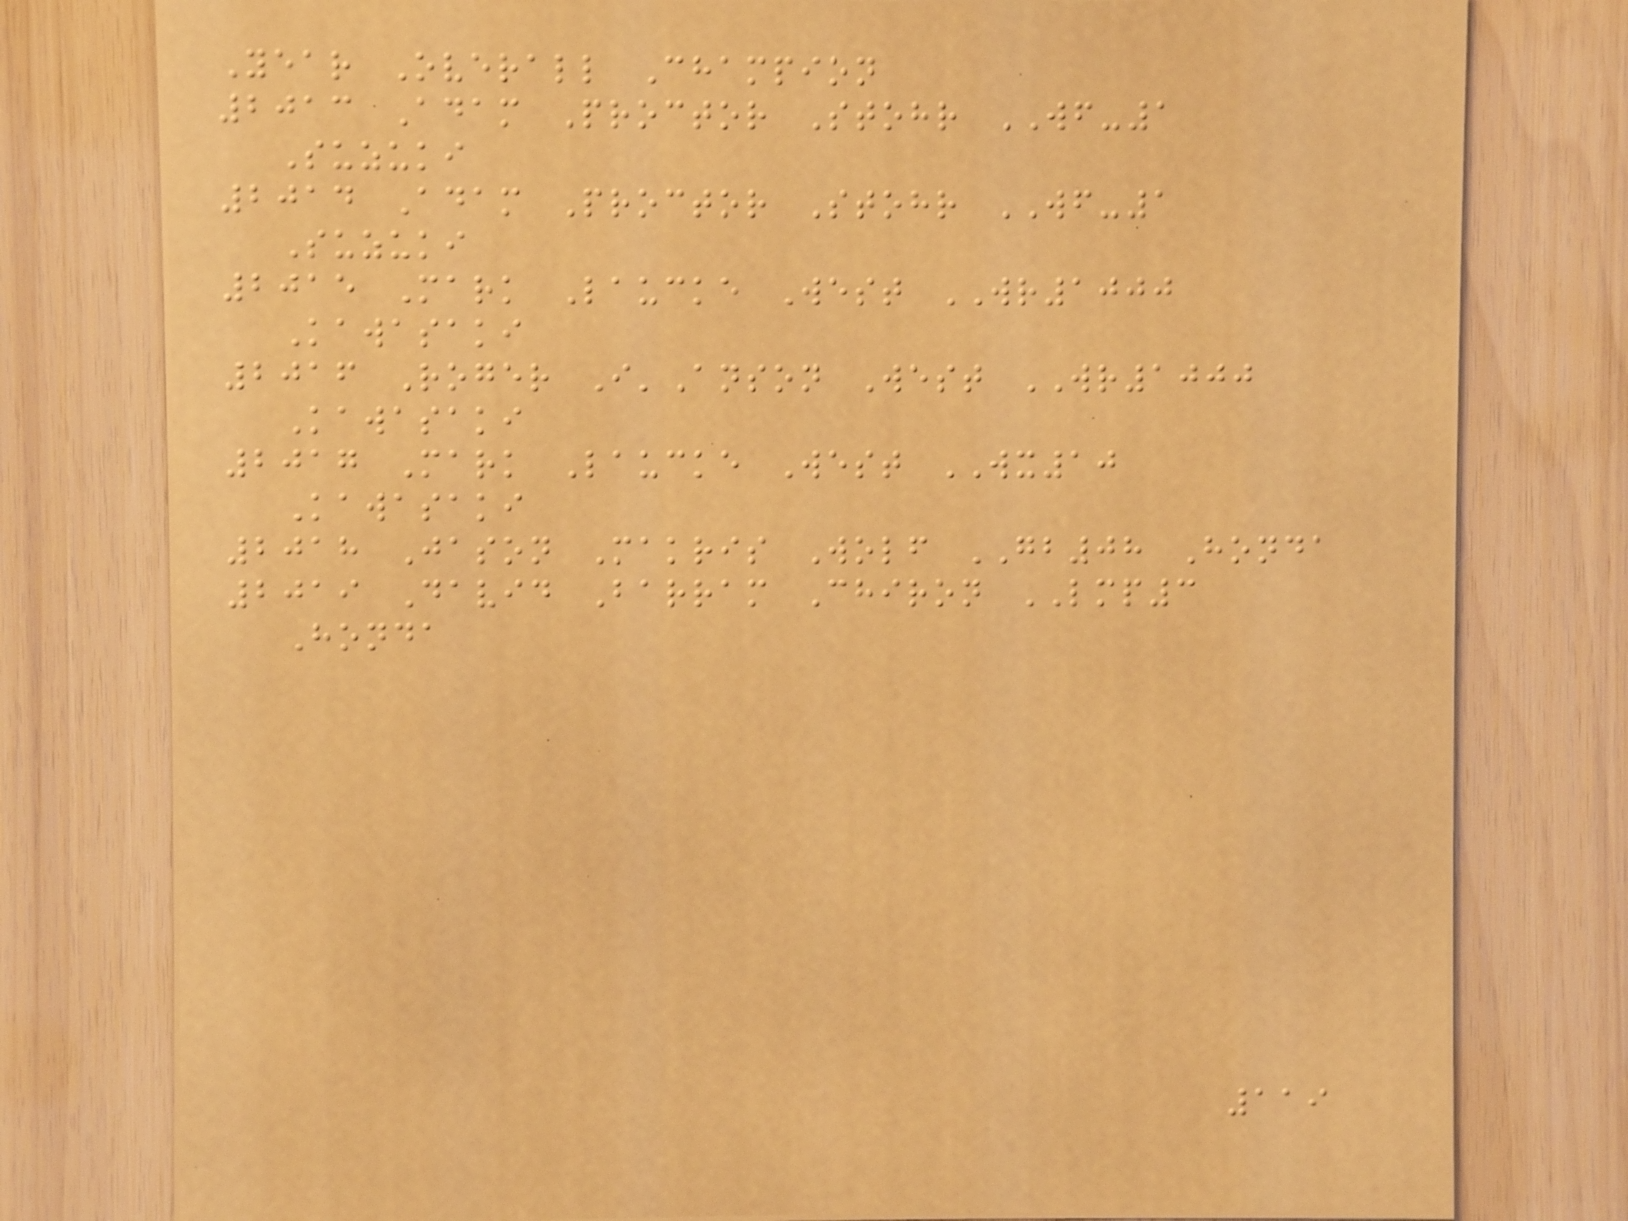Year Overall Champion
2013 Adam Proctor Stohr WF-1
Suzuki
2014 Adam Proctor Stohr WF-1
Suzuki
2015 Mark Laucke West WR1000
Kawasaki
2016 Roger I'Anson West WR1000
Kawasaki
2017 Mark Laucke West WX10
Kawasaki
2018 Jason Makris Wolf GB08 Honda
2019 David Barram Chiron LMP3
Honda
119
